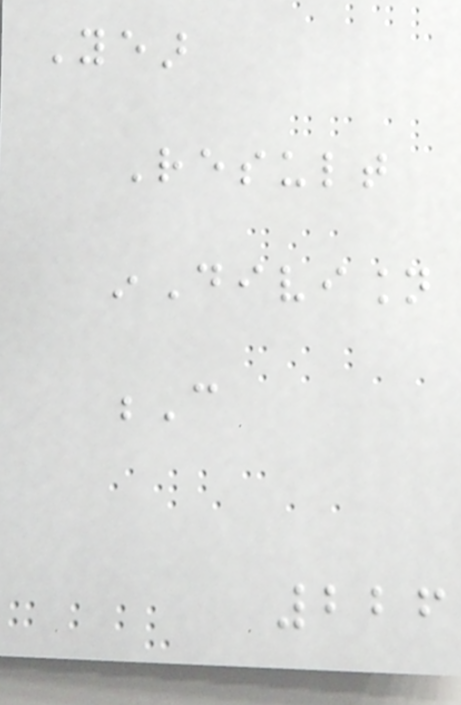Year
Result
inDivision
C
226
